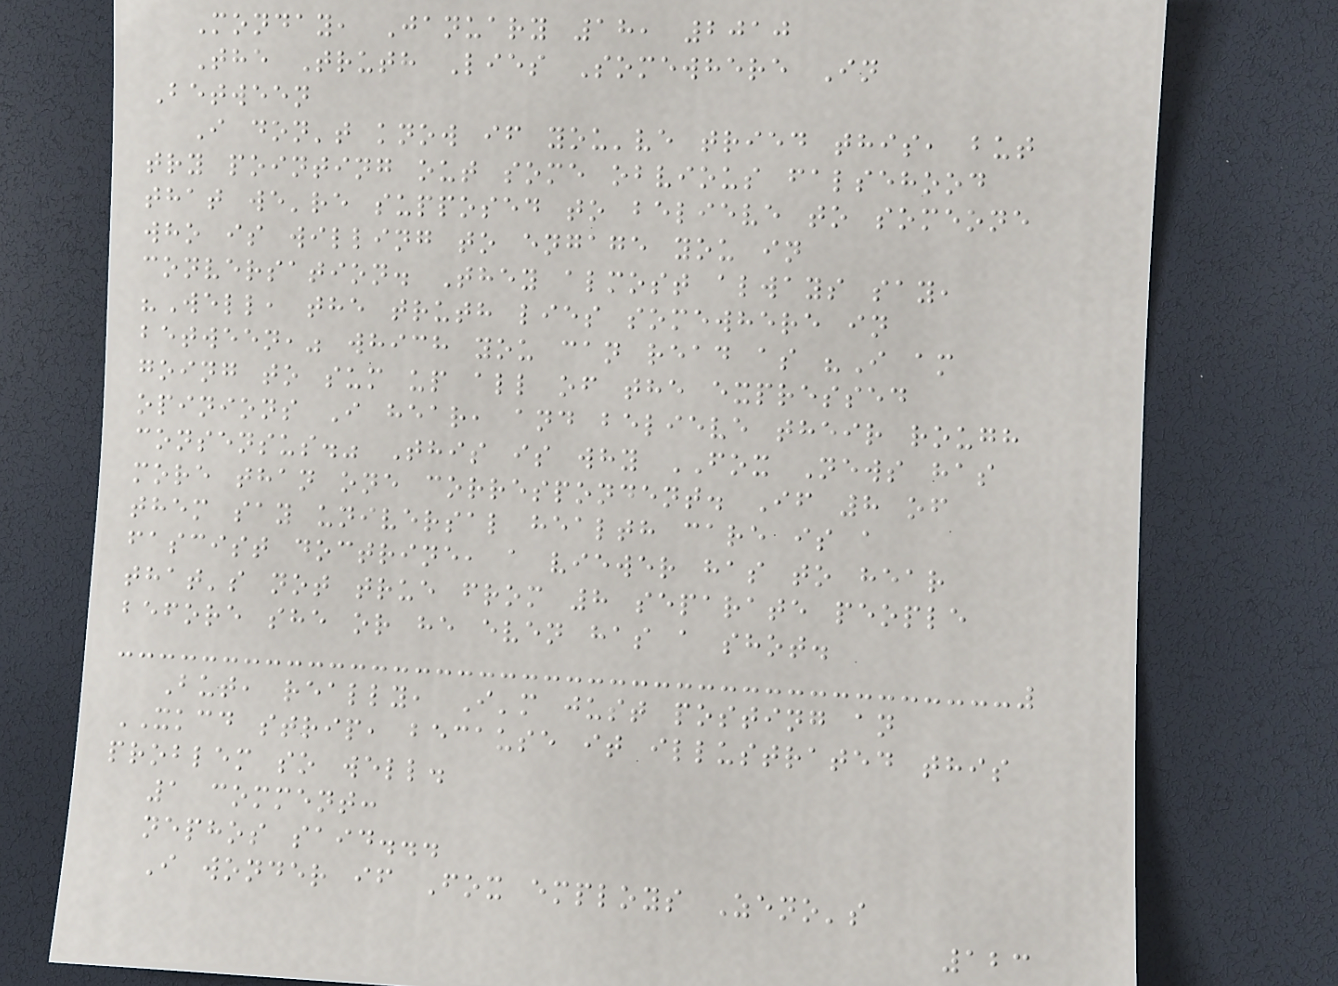Monday, January 18, 2010
The Truth Lies Somewhere In
Between
I don't know if you've tried this, but
try pointing out some obvious falsehood
that we're supposed to believe to someone
who is willing to engage you in
conversation. They almost always say,
"Well, the truth lies somewhere in
between," which you can read as "I am
going to sum up all of the expressed
opinions I hear, and believe their rough
consensus." This is why FOX News has
more than one correspondent. If 8 of
them say universal health care is a
fascist doctrine, a viewer has to hear
that's not true from 8 separate people
before she or he even has a shot.
But, really, I'm just posting an
XKCD strip, because it illustrated this
problem so well.
1 comment:
nephos said...
I wonder if Fox employs Zeno's
123
